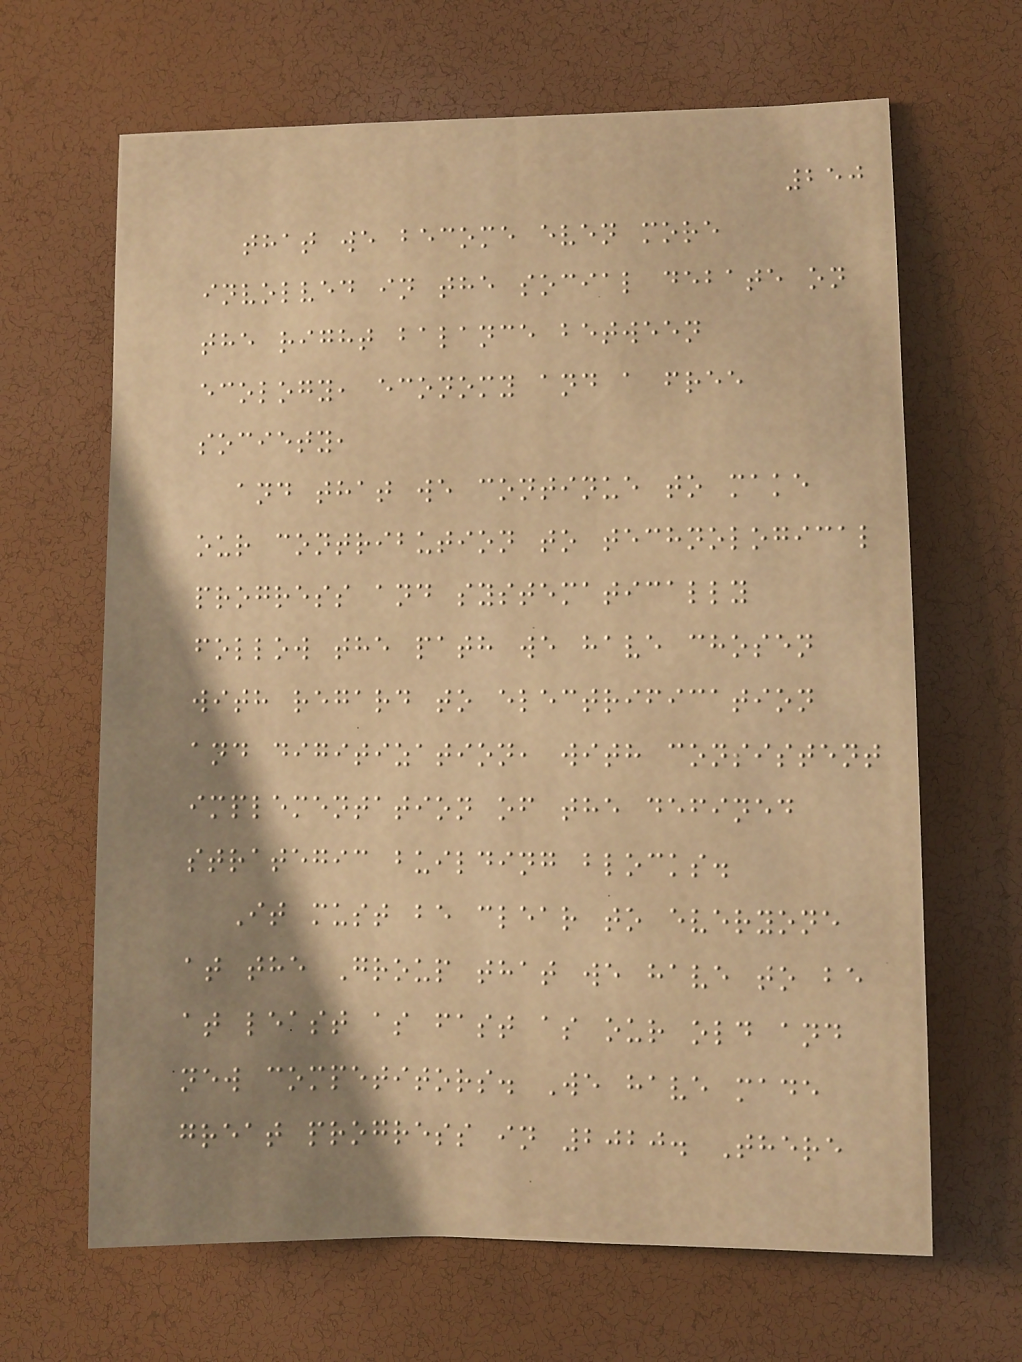250
that we become even more
involved in the social debate on
the right balance between
ecology, economy and a free
society,
and that we continue to make
our contribution to technological
progress and systematically
follow the path we have chosen
with regard to electrification
and digitization, with consistent
implementation of the defined
strategic building blocks.
It must be clear to everyone
at the Group that we have to be
at least as fast as our old and
new competitors. We have made
great progress in 2020. There
